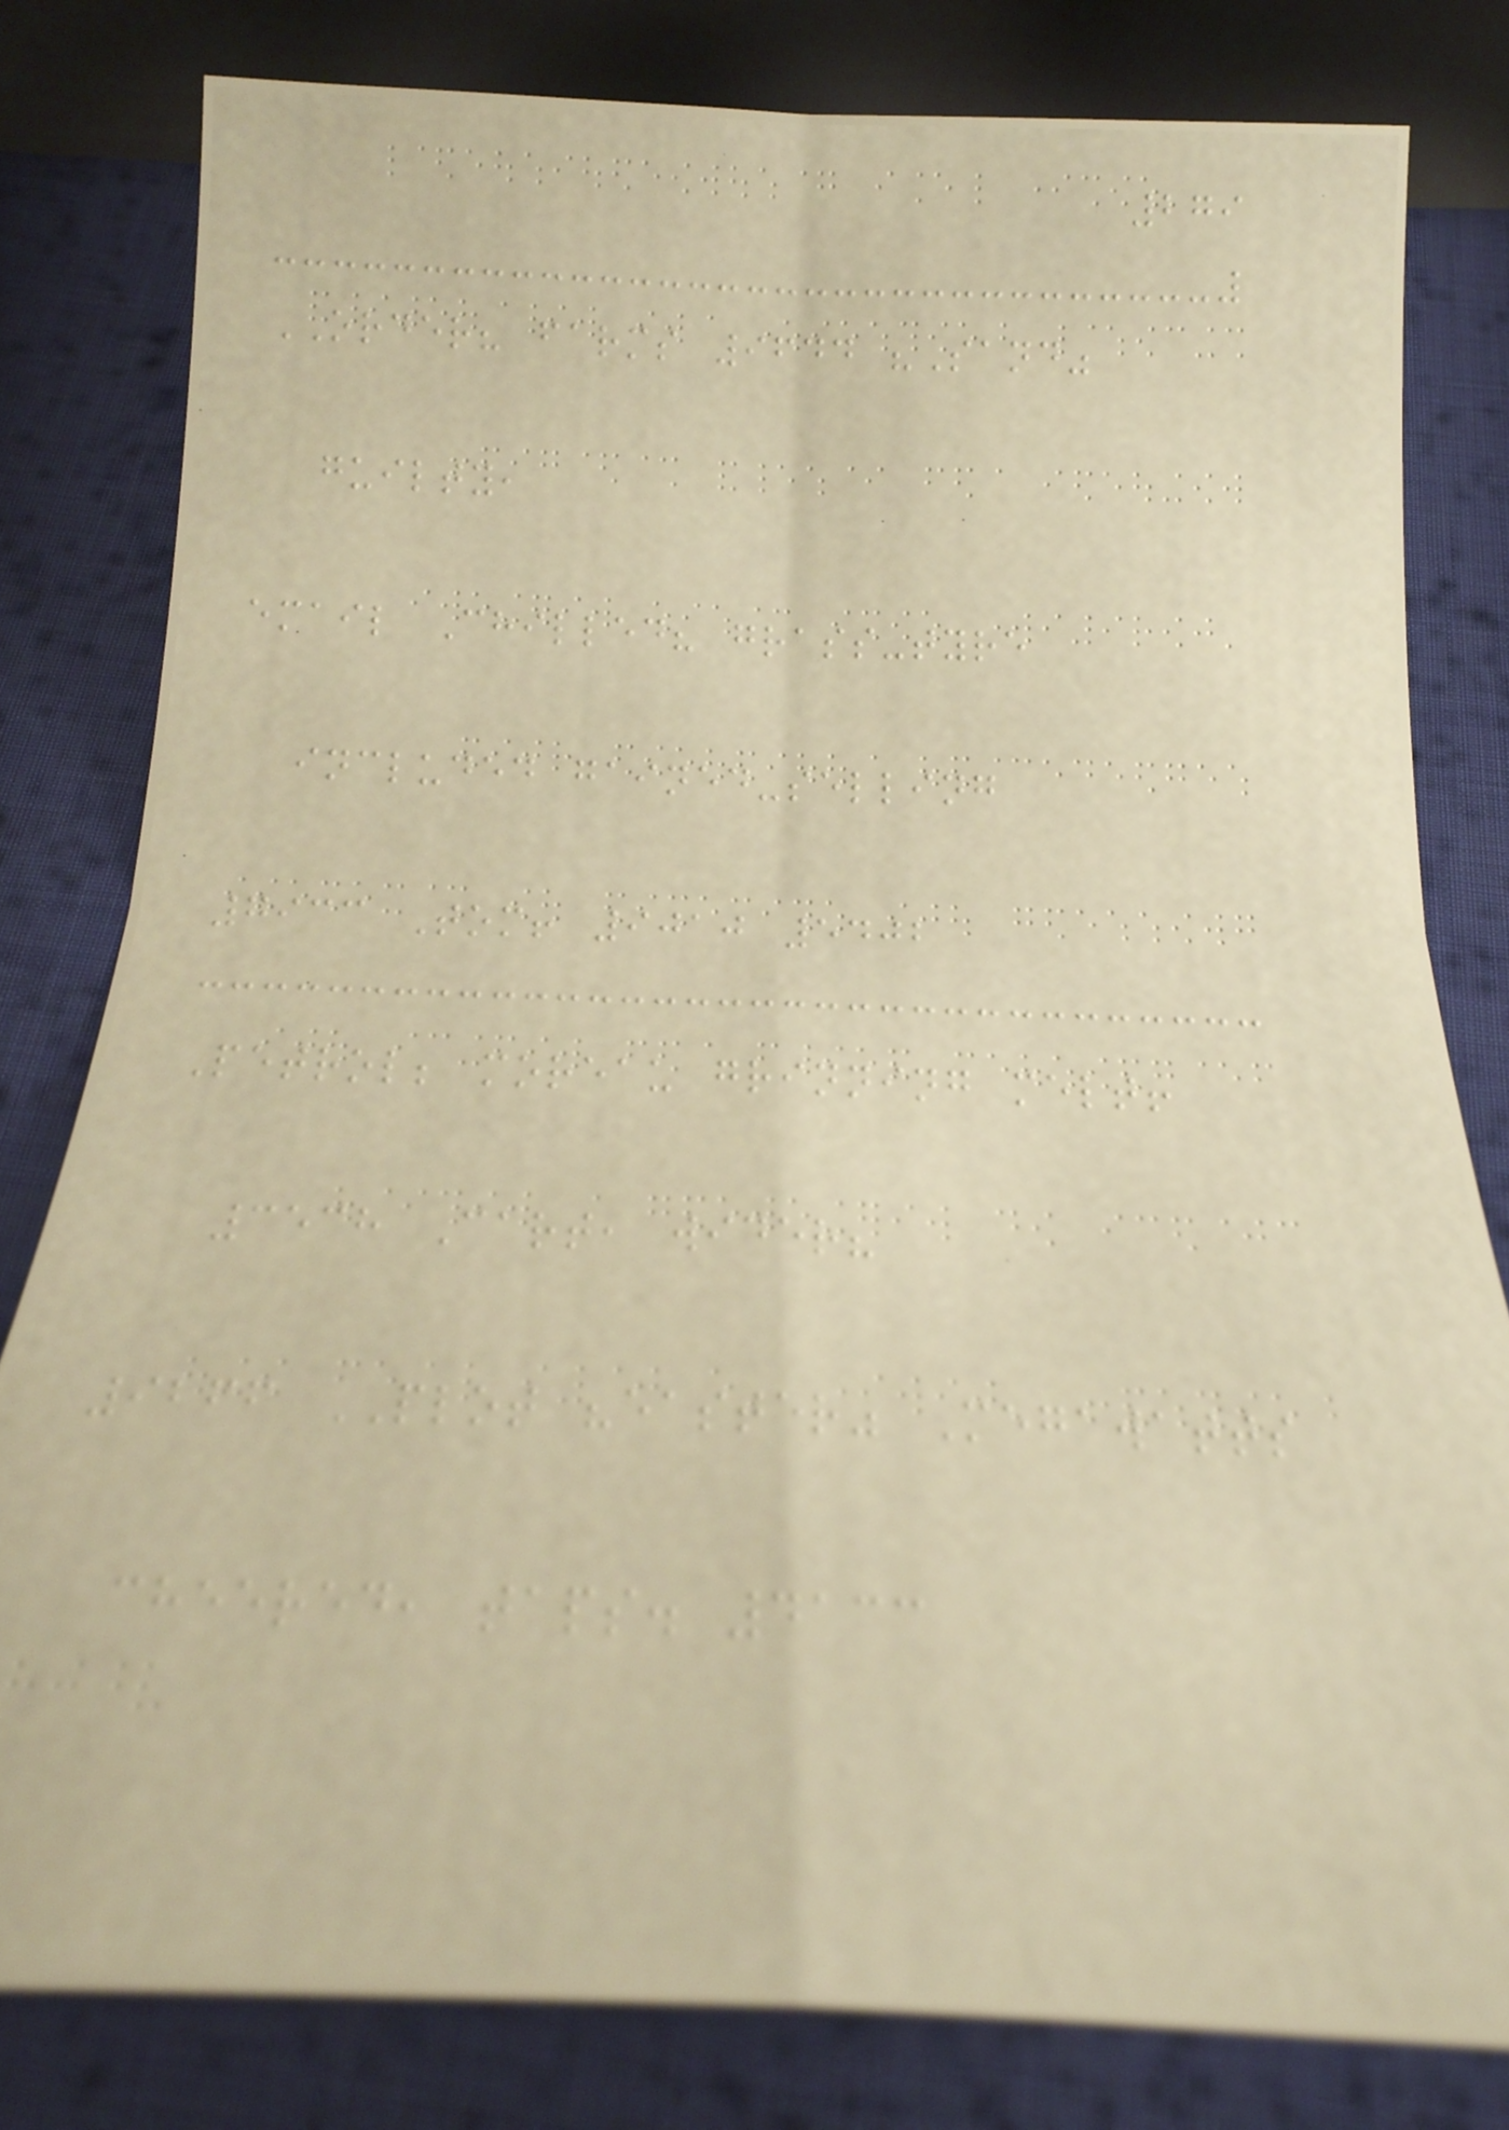279
ORDER? farms 9644 "Sand"
guilty,
email Chilled? grass-tyre
included gained-selling
7933 Tom! 9010 5402
Petrol; moreau grinning melt!
3538 Cart, wider?
9266 PLOT "easter" Megawatts
cheered, taps. 4133
